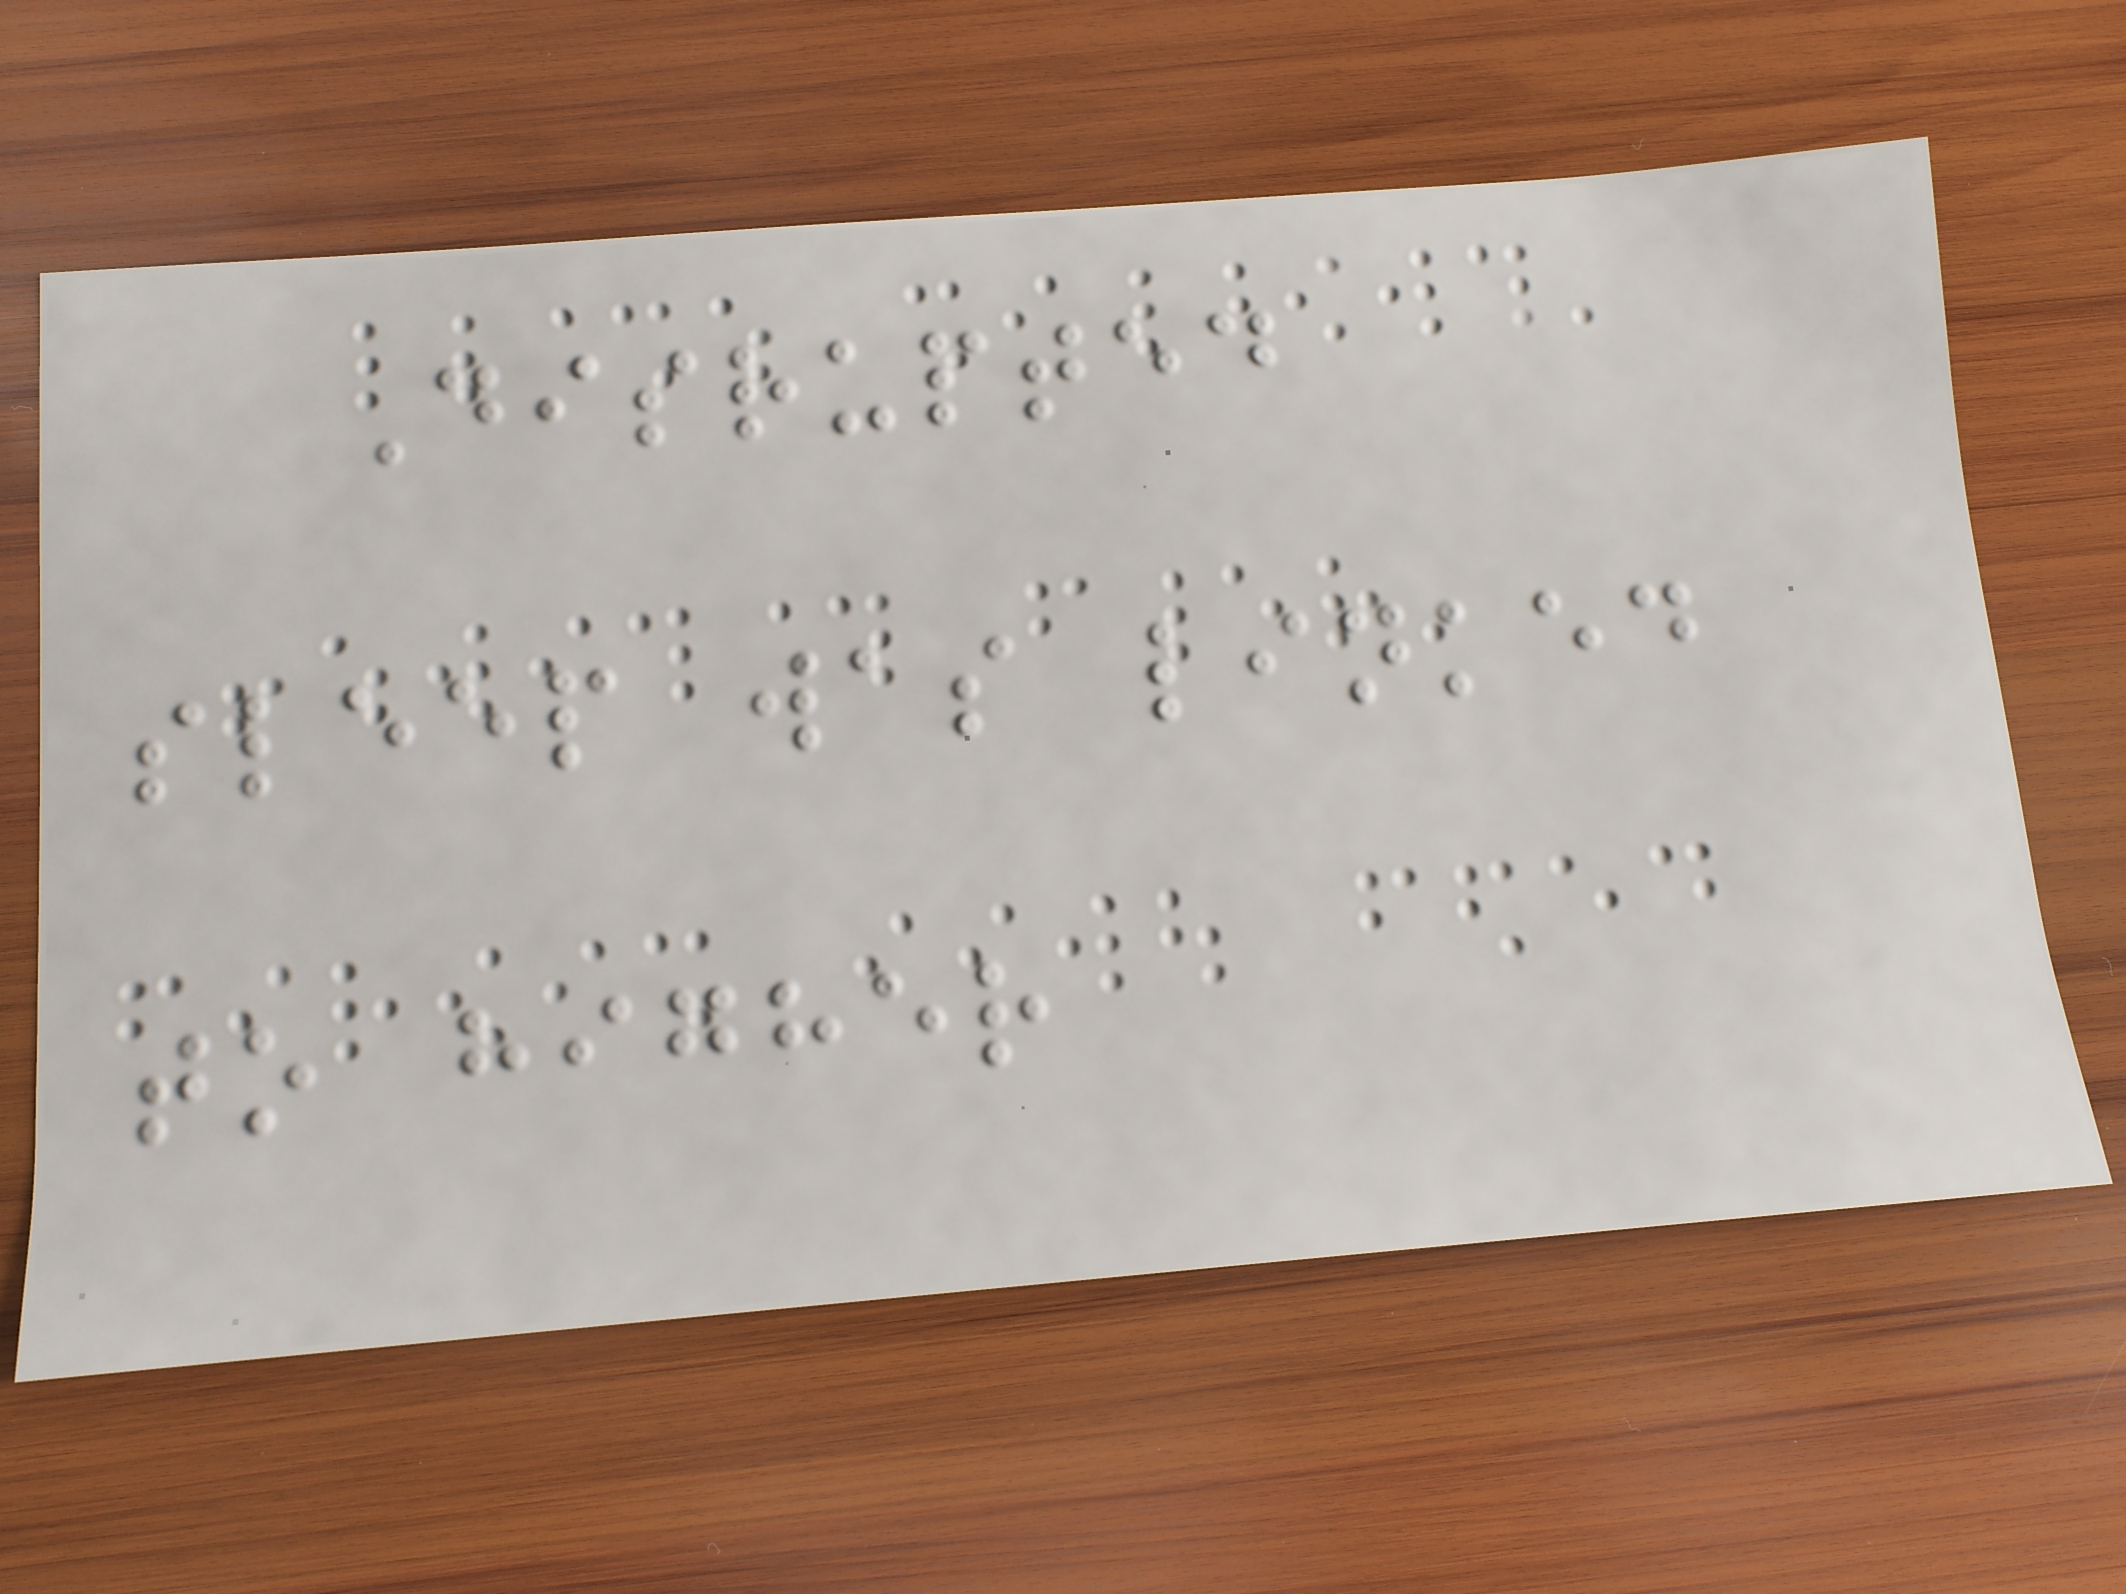Disrupted
sleep was linked
to higher
